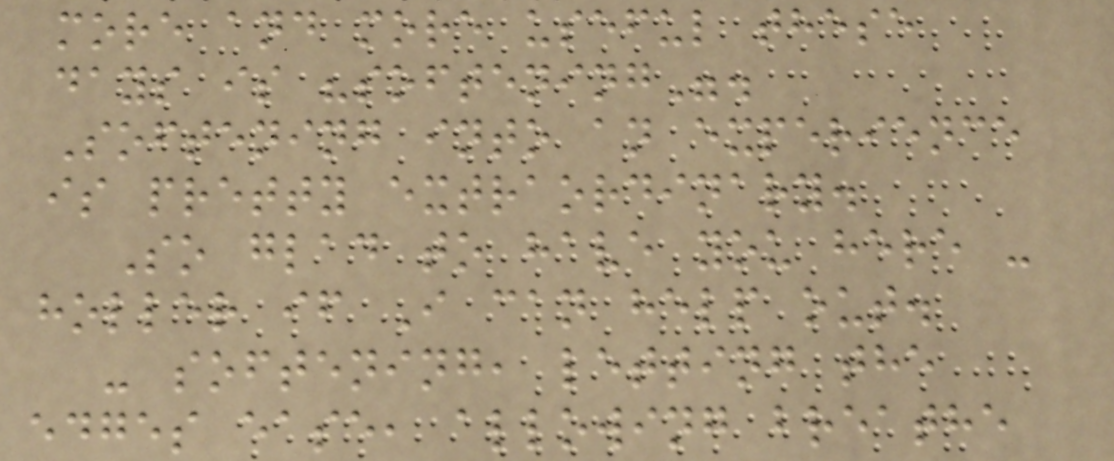more and more useful these
days is "softening".
Softening into an experience
is pretty extraordinary.
So glad to have you here -
holler if I can help out.
- softening, letting the
edges ease, allowing breathe
